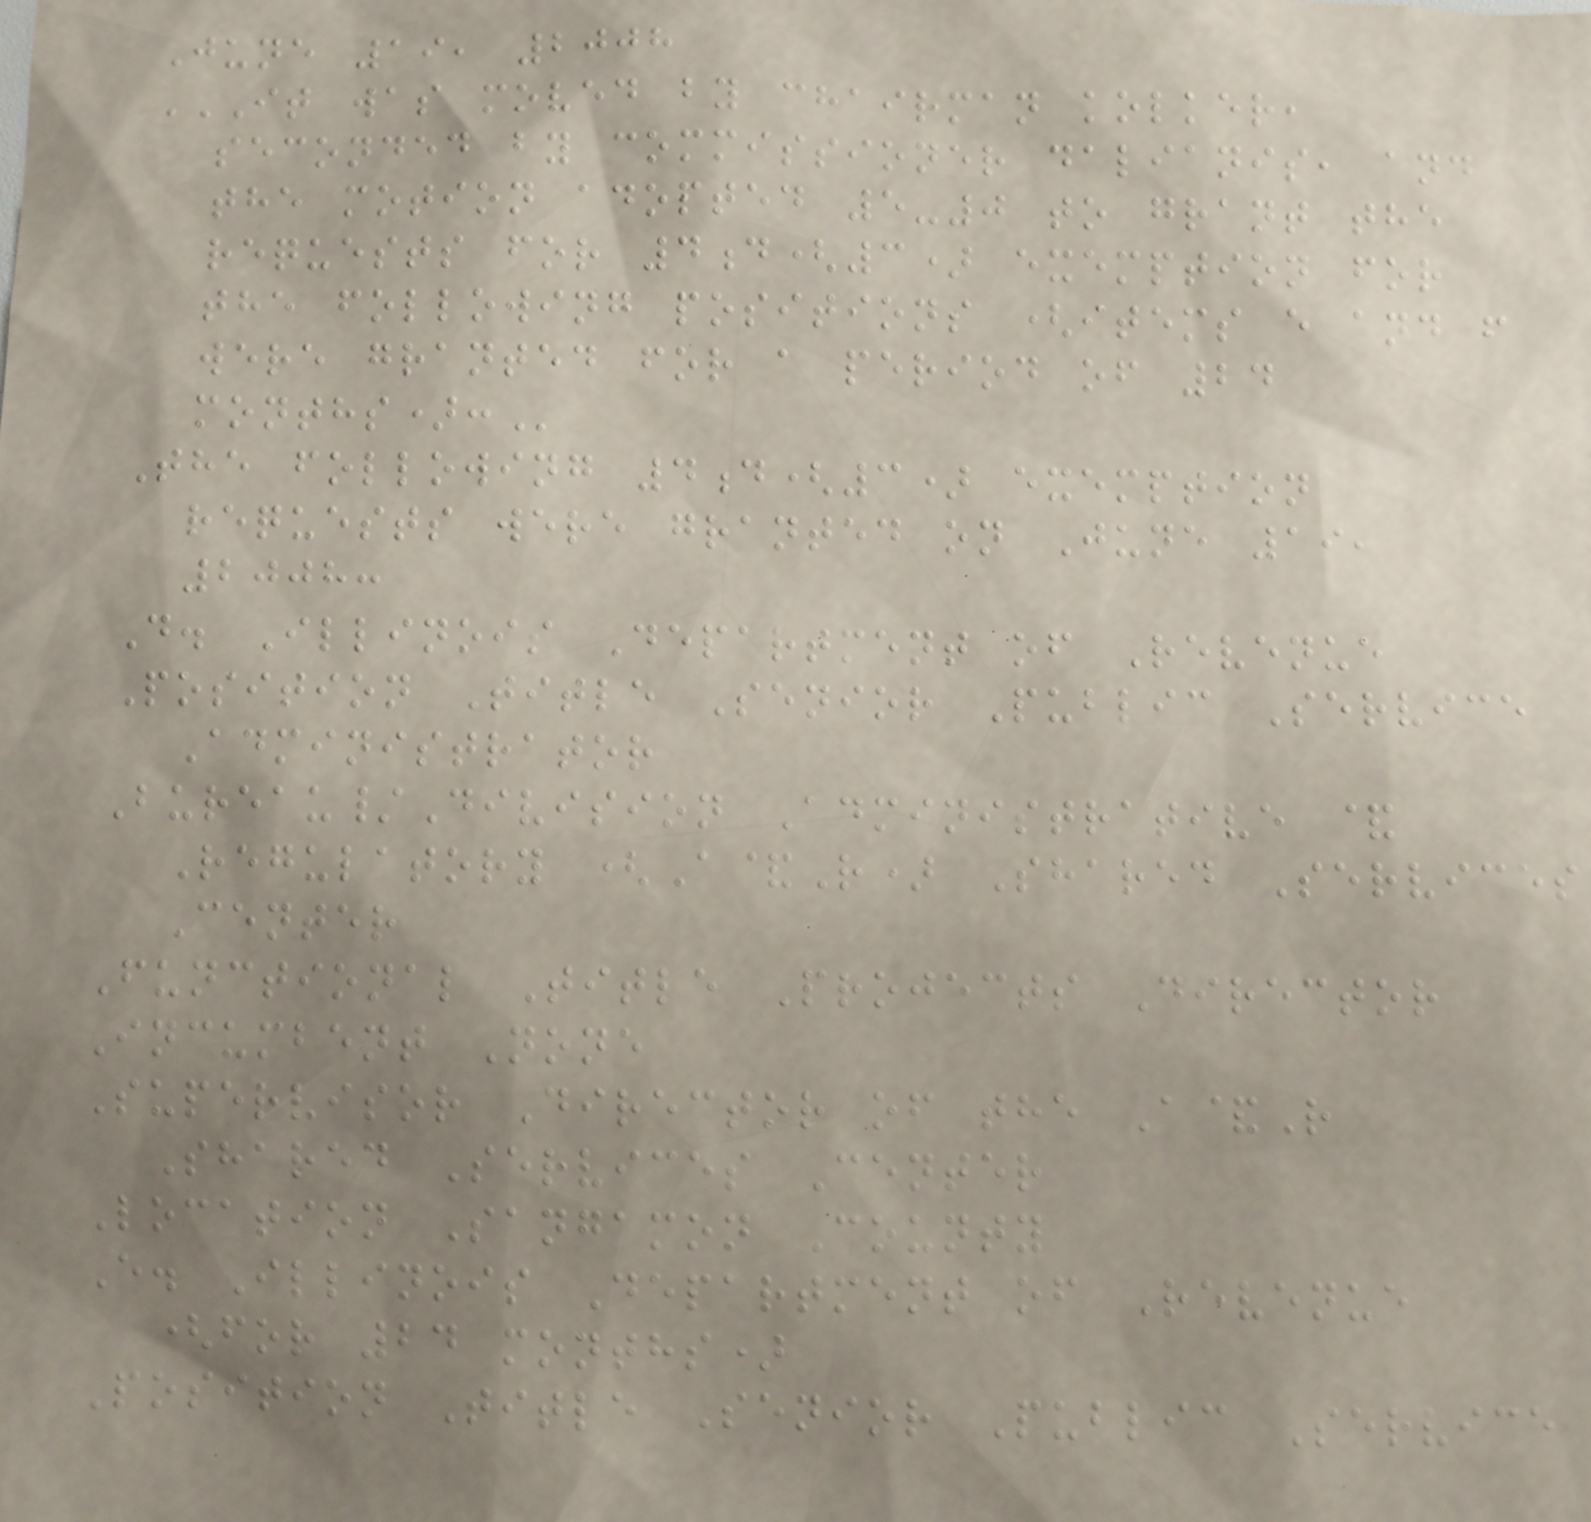June 19, 2008
IT WAS MOVED BY CHAIRMAN KOLKER,
SECONDED BY COMMISSIONER DALIANIS, AND
THE MOTION ADOPTED 5-0 TO GRANT THE
REQUESTS FOR 4D(3) EXEMPTION FOR
THE FOLLOWING POSITIONS (ITEMS E AND F
WERE GRANTED FOR A PERIOD OF 24
MONTHS):
The following 4d(3) exemption
requests were granted on June 19,
2008:
D. Illinois Department of Revenue
Position Title Senior Public Service
Administrator
Bureau/Division Administrative &
Regulatory (A&R) Shared Services
Center
Functional Title Projects Director
Incumbent None
Supervisor Director of the A&R
Shared Services Center
Location Sangamon County
E. Illinois Department of Revenue
(for 24 months)
Position Title Senior Public Service
